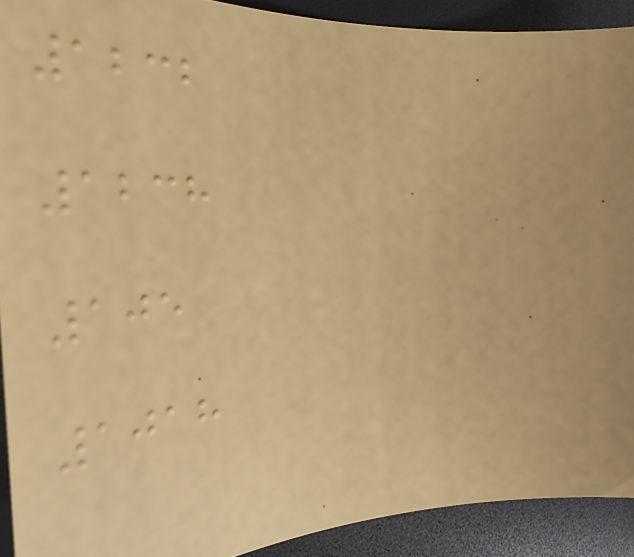1232
1238
105
1018
